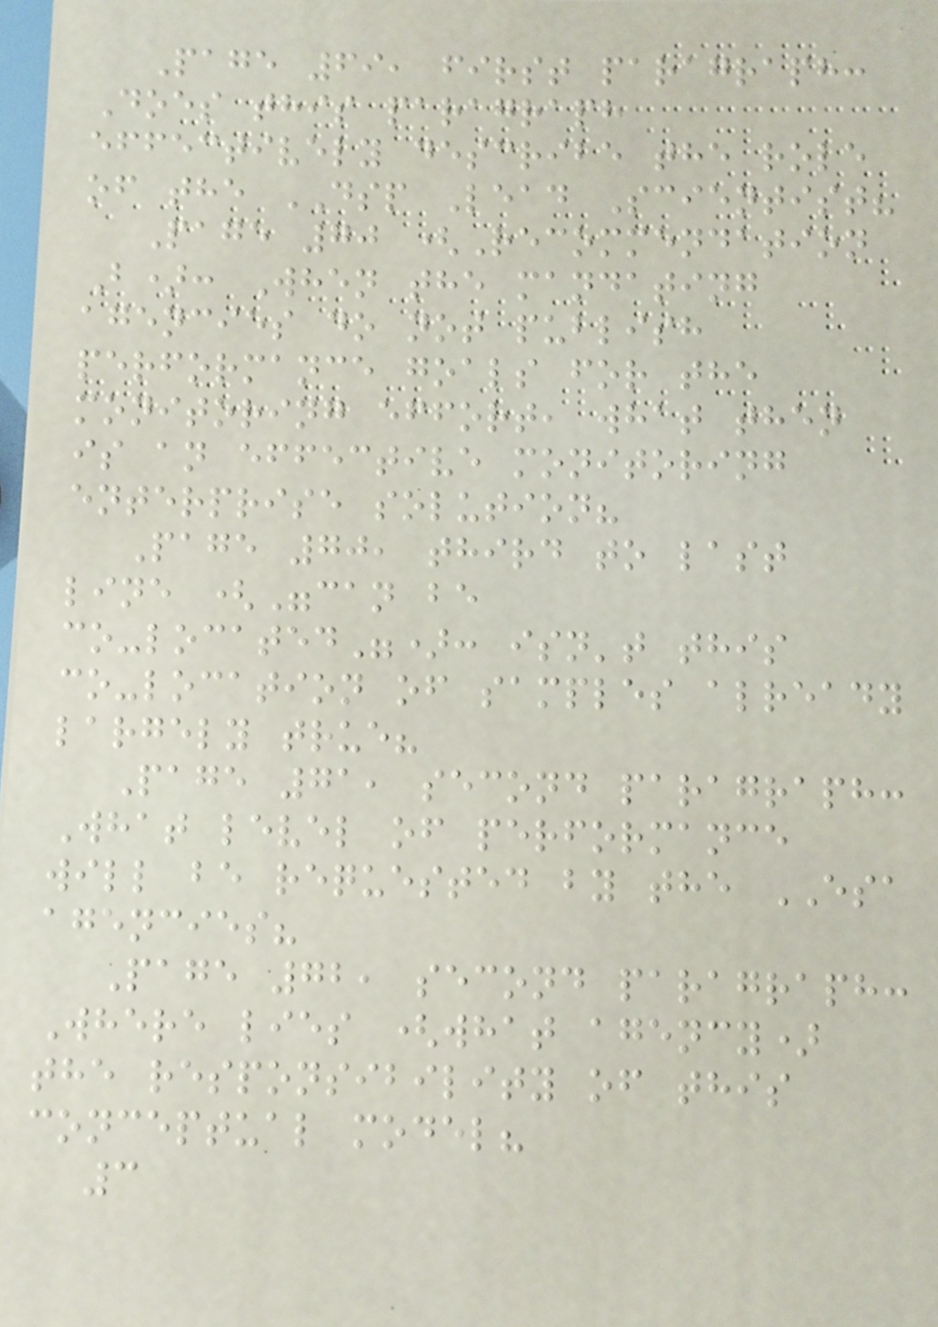Page 69, first paragraph:
Does this paragraph
effectively describe the role
of the DSP Lead Scientist?
Page 70 (Recommendation
B): When the mandating
agencies do not publish
performance goals for the
monitoring effort, what then
is an effective monitoring
enterprise solution?
Page 70, third to last
line ("can be
co-located"): isn't this
co-location of samples already
largely true?
Page 71, second paragraph:
What level of performance
will be requested by the ESA
agencies?
Page 72, second paragraph:
Where lies (what agency)
the responsibility of this
conceptual model?
3
